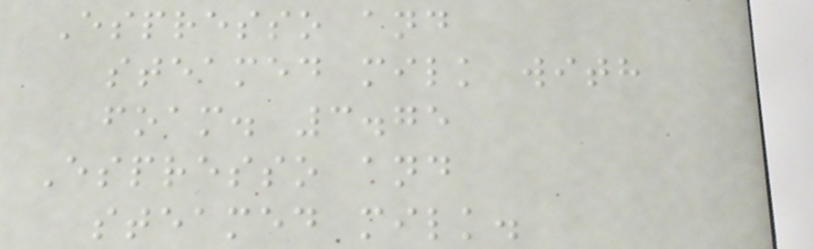Espresso and
steamed milk with
foam. 3.75
Espresso and
steamed milk.
